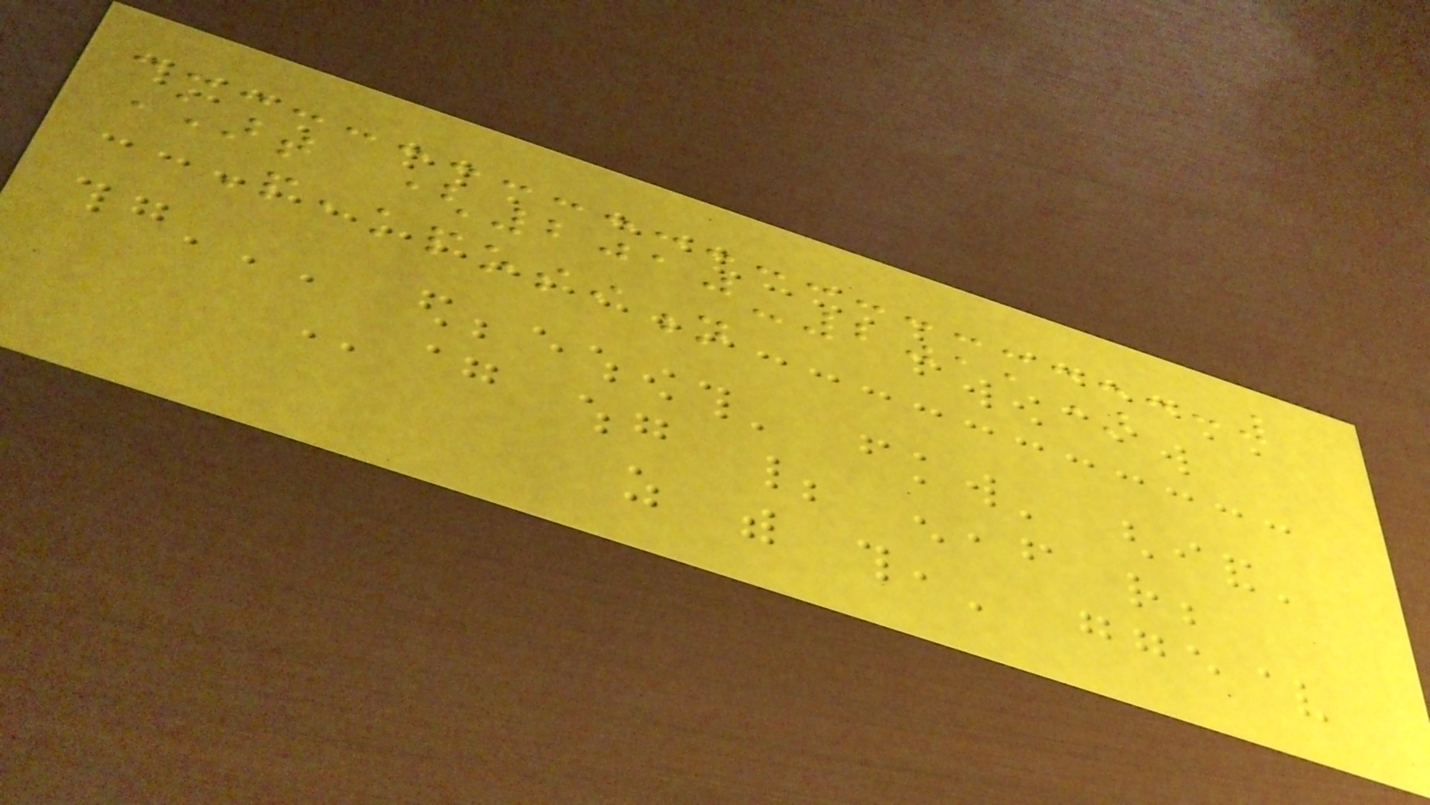Chart (2010-2011)
Peakposition
